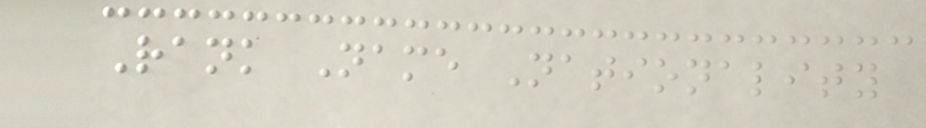Rank Name Nationality
